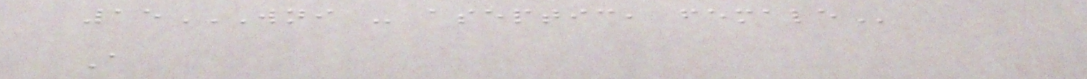15WNI - ASEPTIC, FEMALE
A
